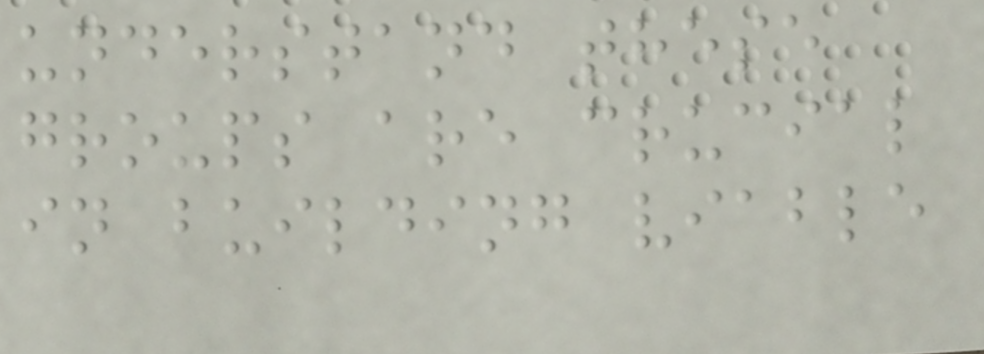understand these
groups are crucial
in building viable
